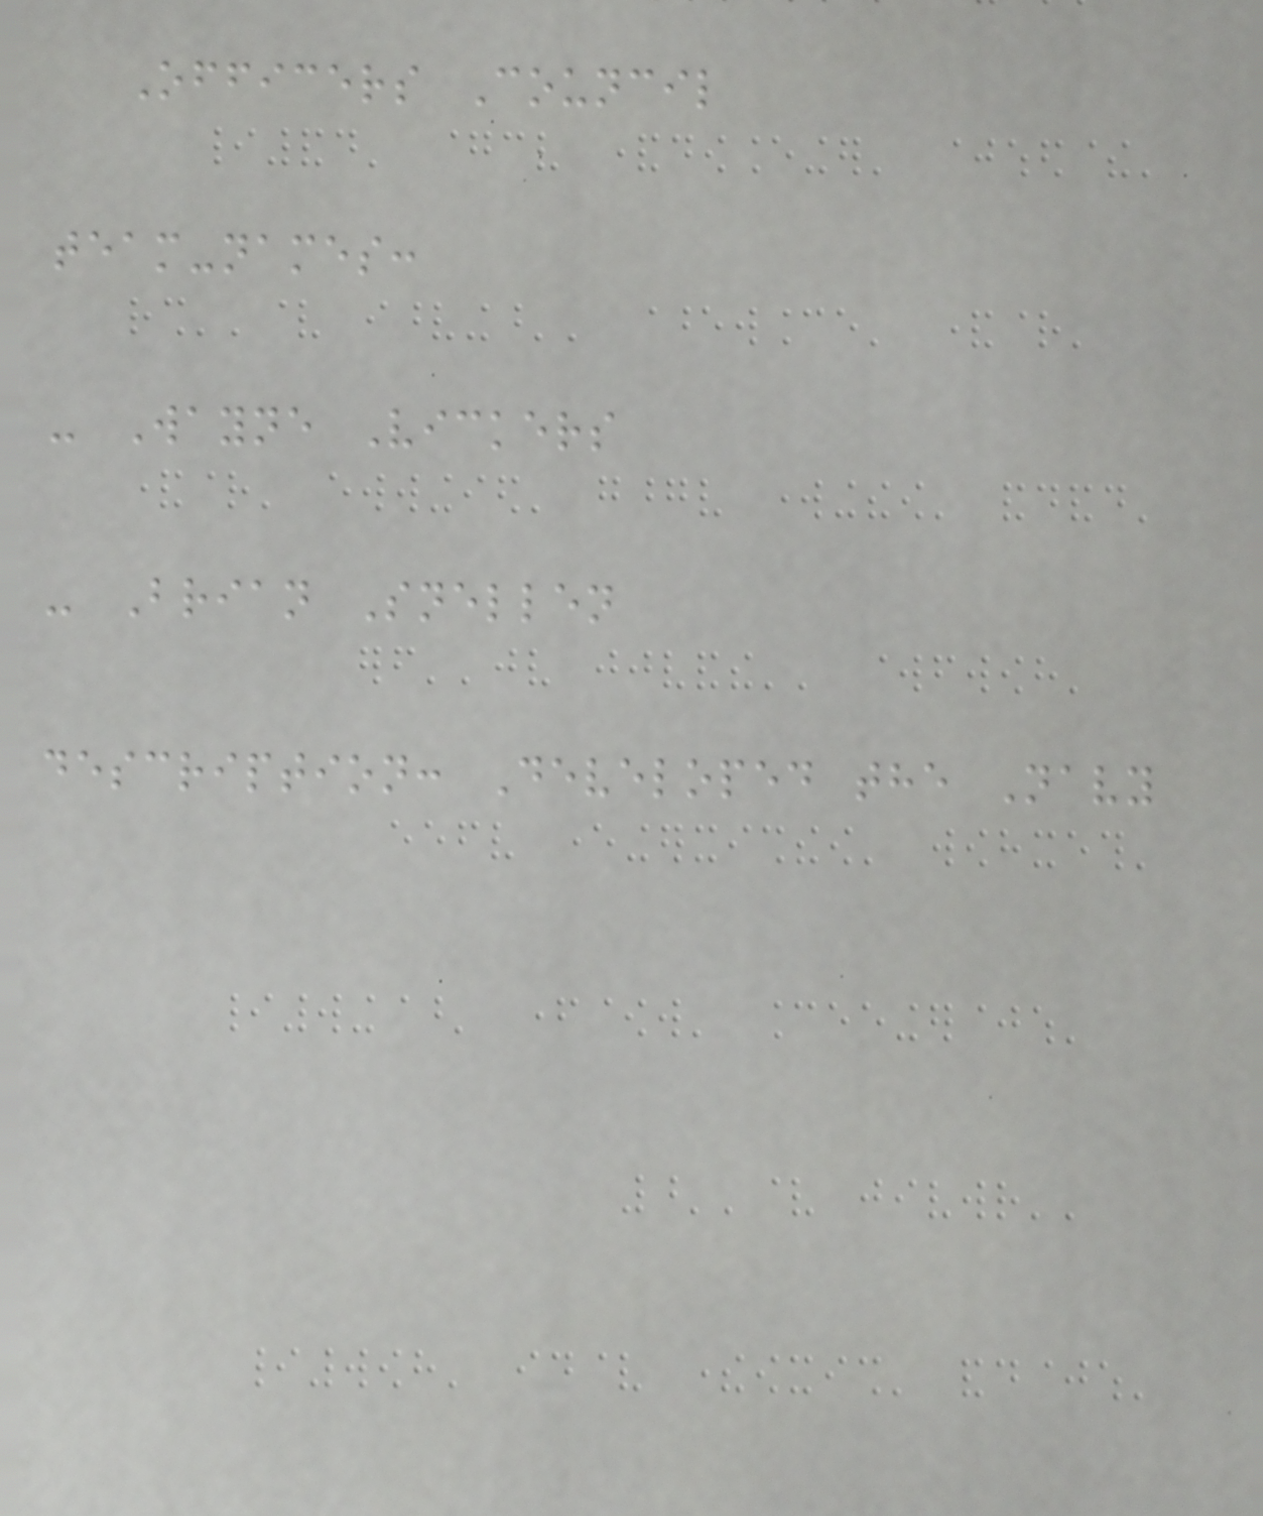Officers Council
team-names:
- Wayne Vickers
- Brian Snellen
description: Developed the Navy
